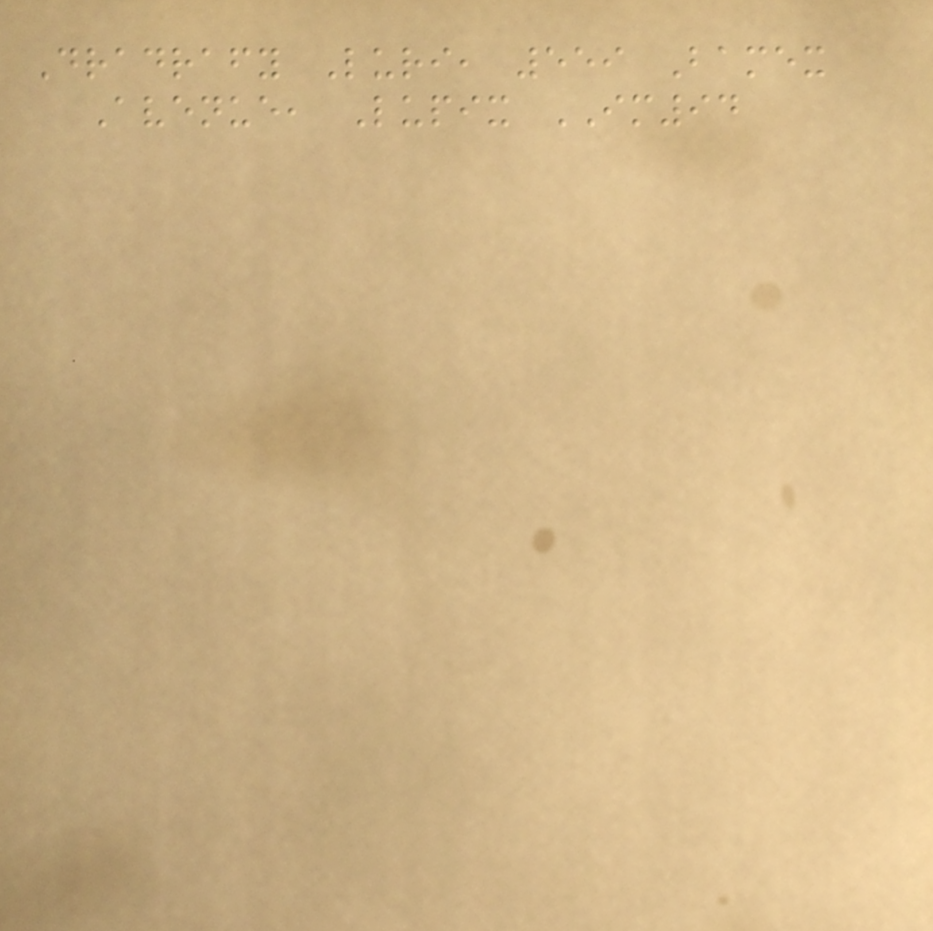Dradrafy Luri, 559 Bamex
Avenue, Lupix IM94
